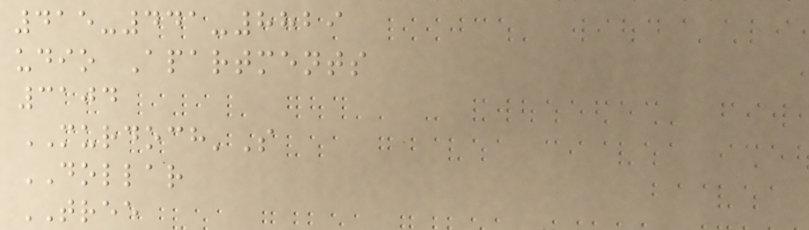415-441-8829
udio Apartments
3104
MURDOCH'S
DOLLAR
TREE
